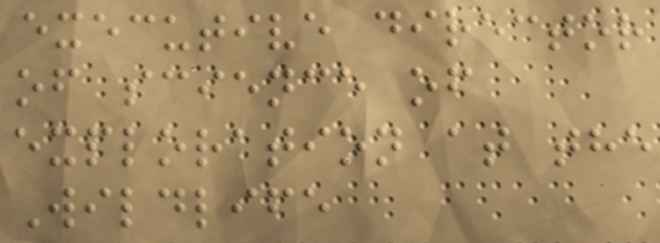executive director
of science of
exploration at the
Wildlife
